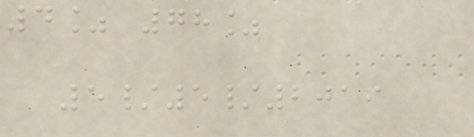4% 78%
5/5/2019
